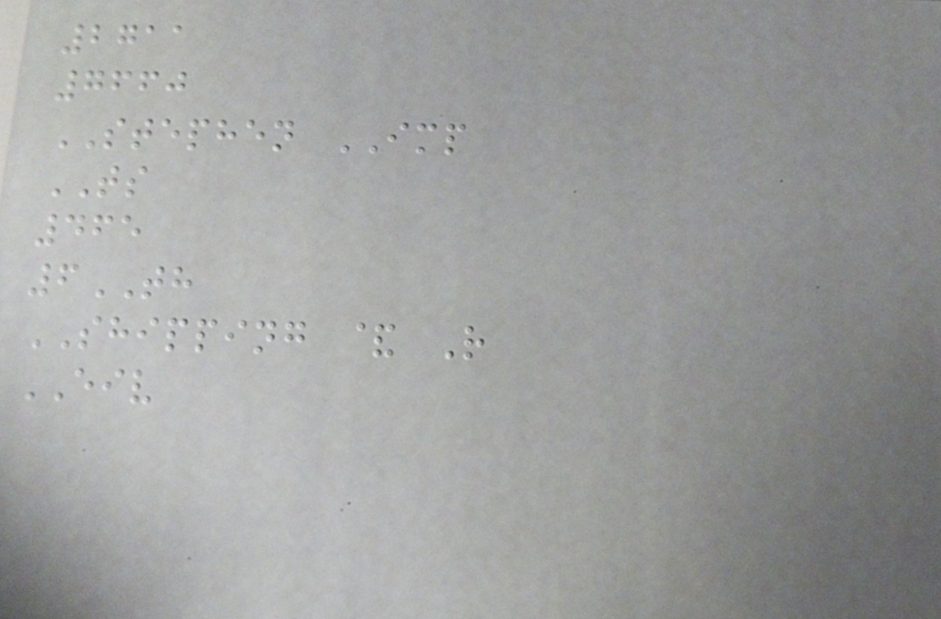2711
7660
STEPHEN IMP
TS
465
6TH
SHIPPING & R
EIV
